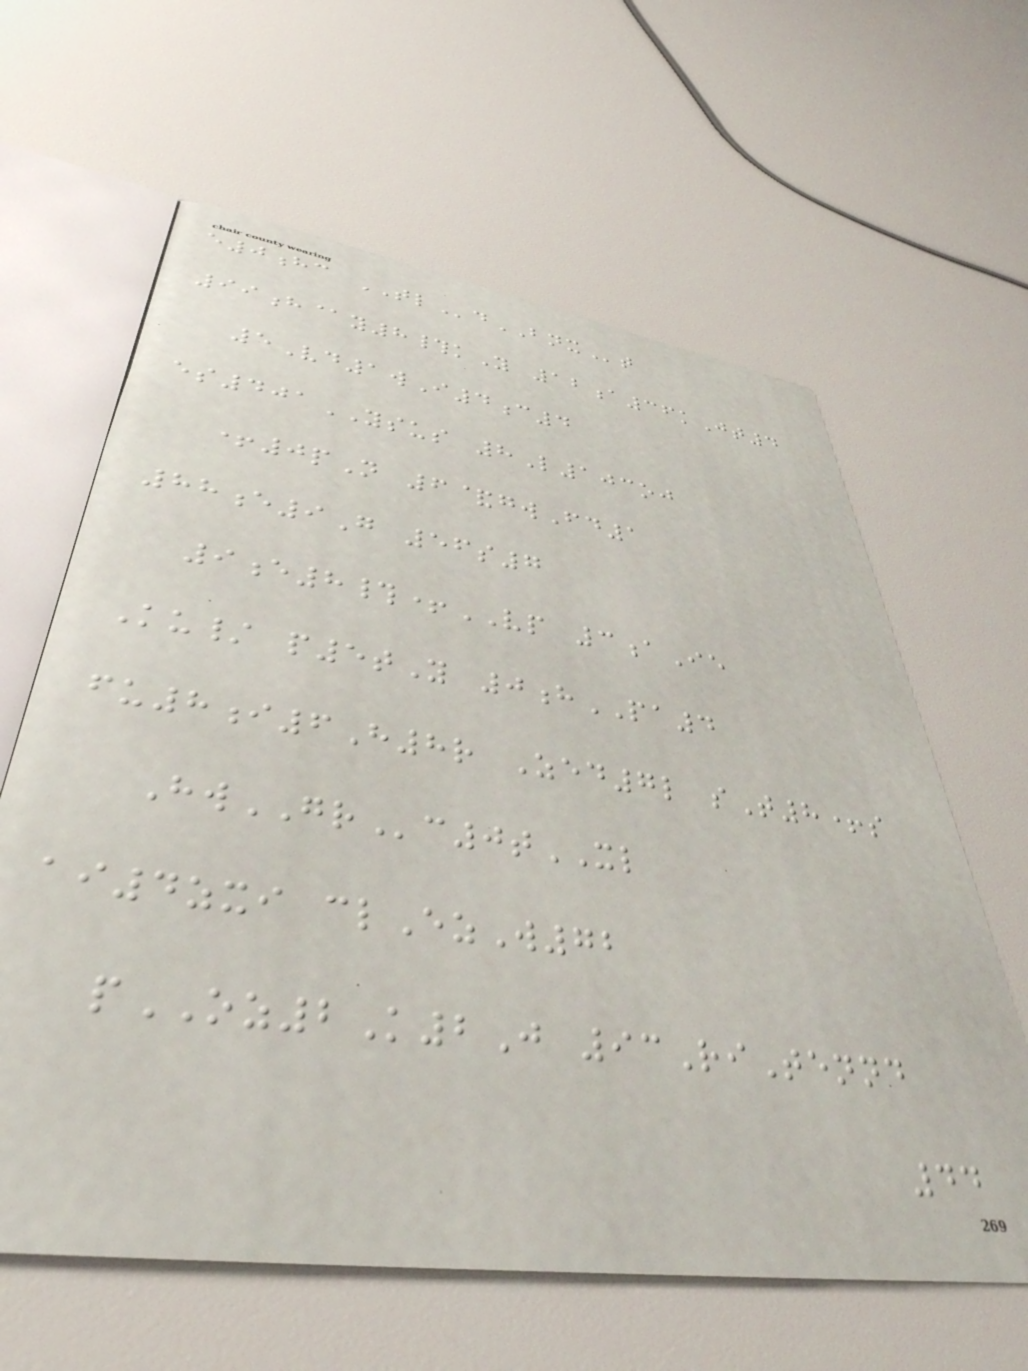e0hc TLdBNXt
99h@y8#kY 12a36kJt4
5Vd1wI4c4
es401YSUS 8L103oj
+0pN 6&gwFd1
88e9G 56s7
9e8#+VP 3aIe
Ku/ p5tY 0hPA4
fu8i6H8r Zed7l sT8+s
HwGRc0tXL
ai4zxi clEzW72
pOZ2K2J 93RiTennd
44
